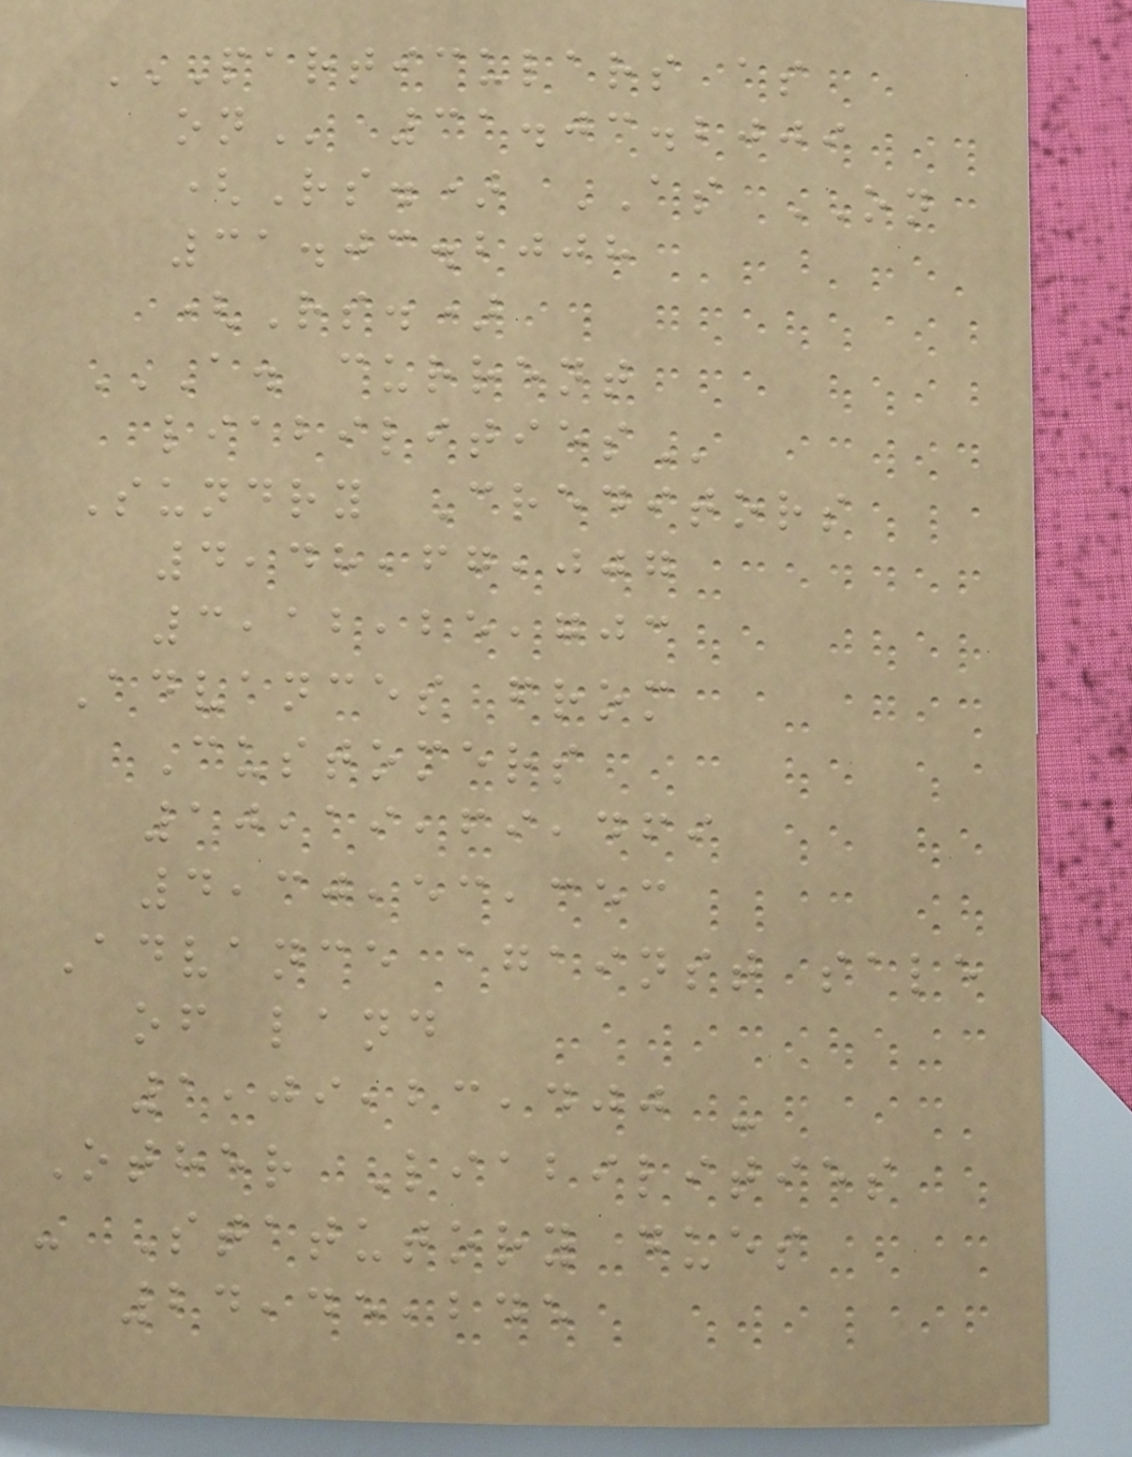PARTICULARS AS
ON 31.03.2009
(Rs.) AS ON
31.03.2008
(Rs.)
A. CURRENT
LIABILITIES
Sundry Creditors
4,48,67,007
3,12,25,703
Advances from
Customers
10,19,69,469
4,30,53,353
Advance against sale
of land
1,09,23,400 -
Other Liabilities
- Statutory dues
24,45,245
